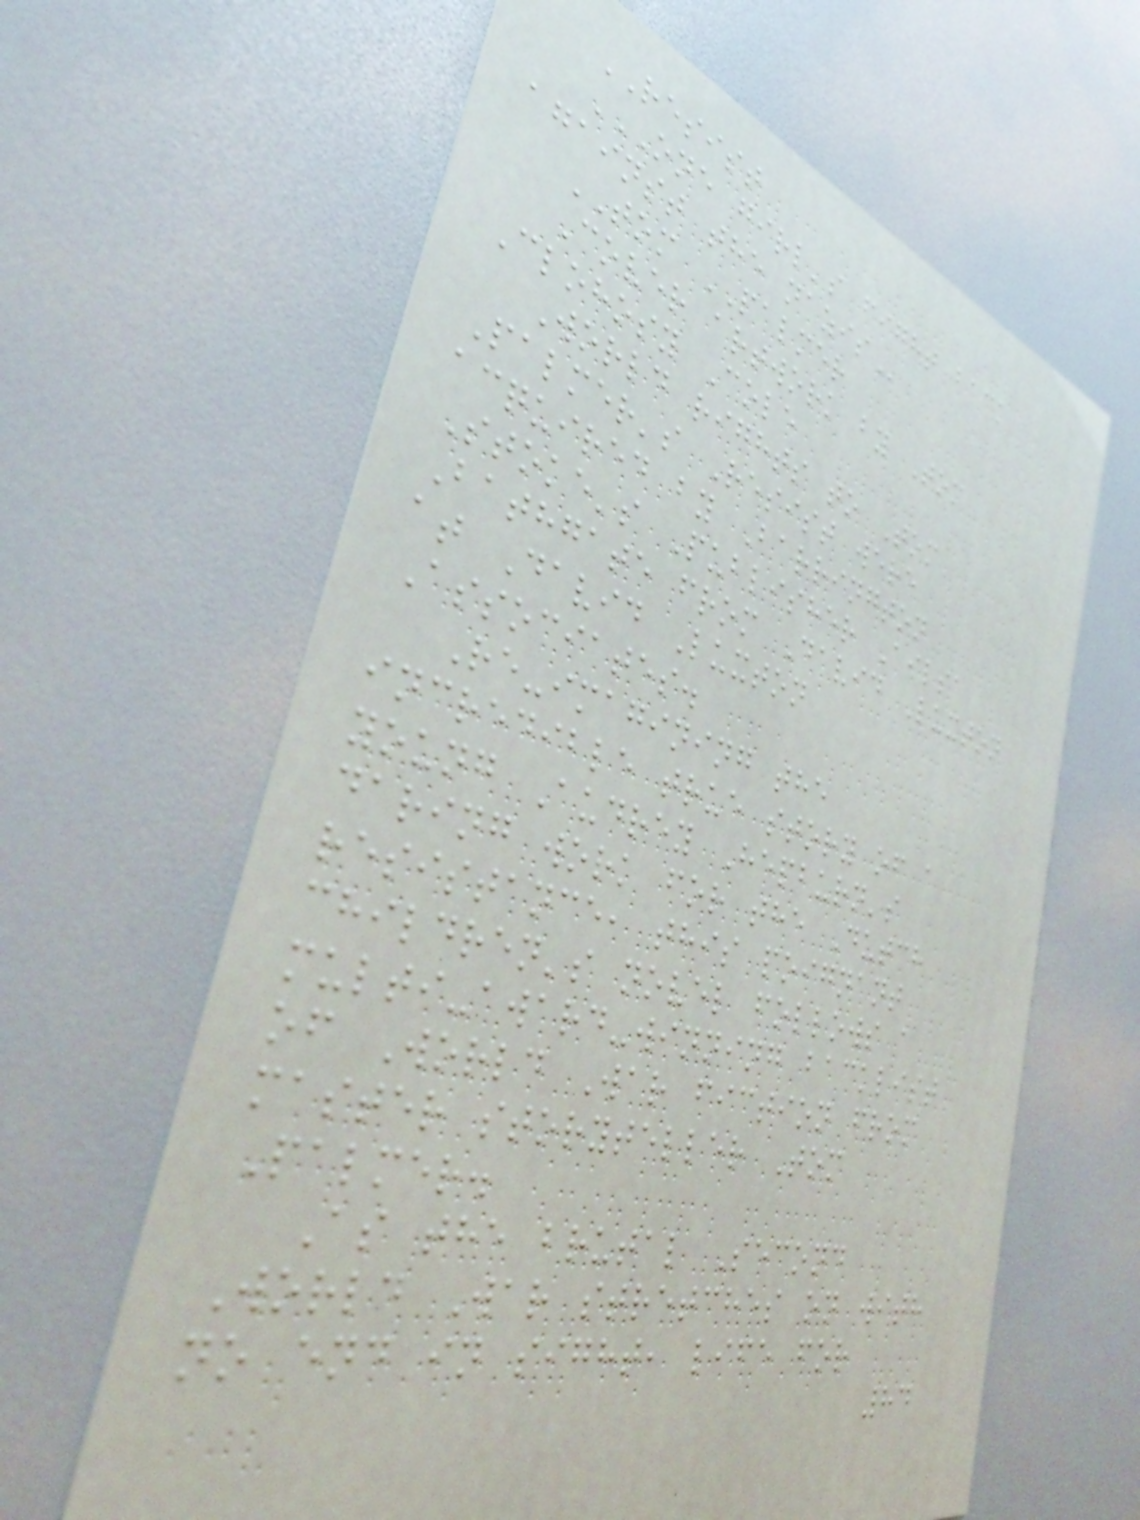RESIST
ONE GIRL'S FIGHT BACK
AGAINST THE NAZIS
TOM PALMER
Cover artwork by Tom
Clohosy Cole
World rights to Tom
Palmer's Resist were
acquired by Barrington
Stoke's Publisher Ailsa
Bathgate from David Luxton
at David Luxton
Associates.
Re-imagining the
incredible true story of a
young Audrey Hepburn's
daring work for the Dutch
resistance, this poignant
children's novel follows a
multi-award-winning backlist
of World War fiction from
master storyteller Tom
Palmer.
As the brutal Second
World War stretches on with
no end in sight, life for
84
